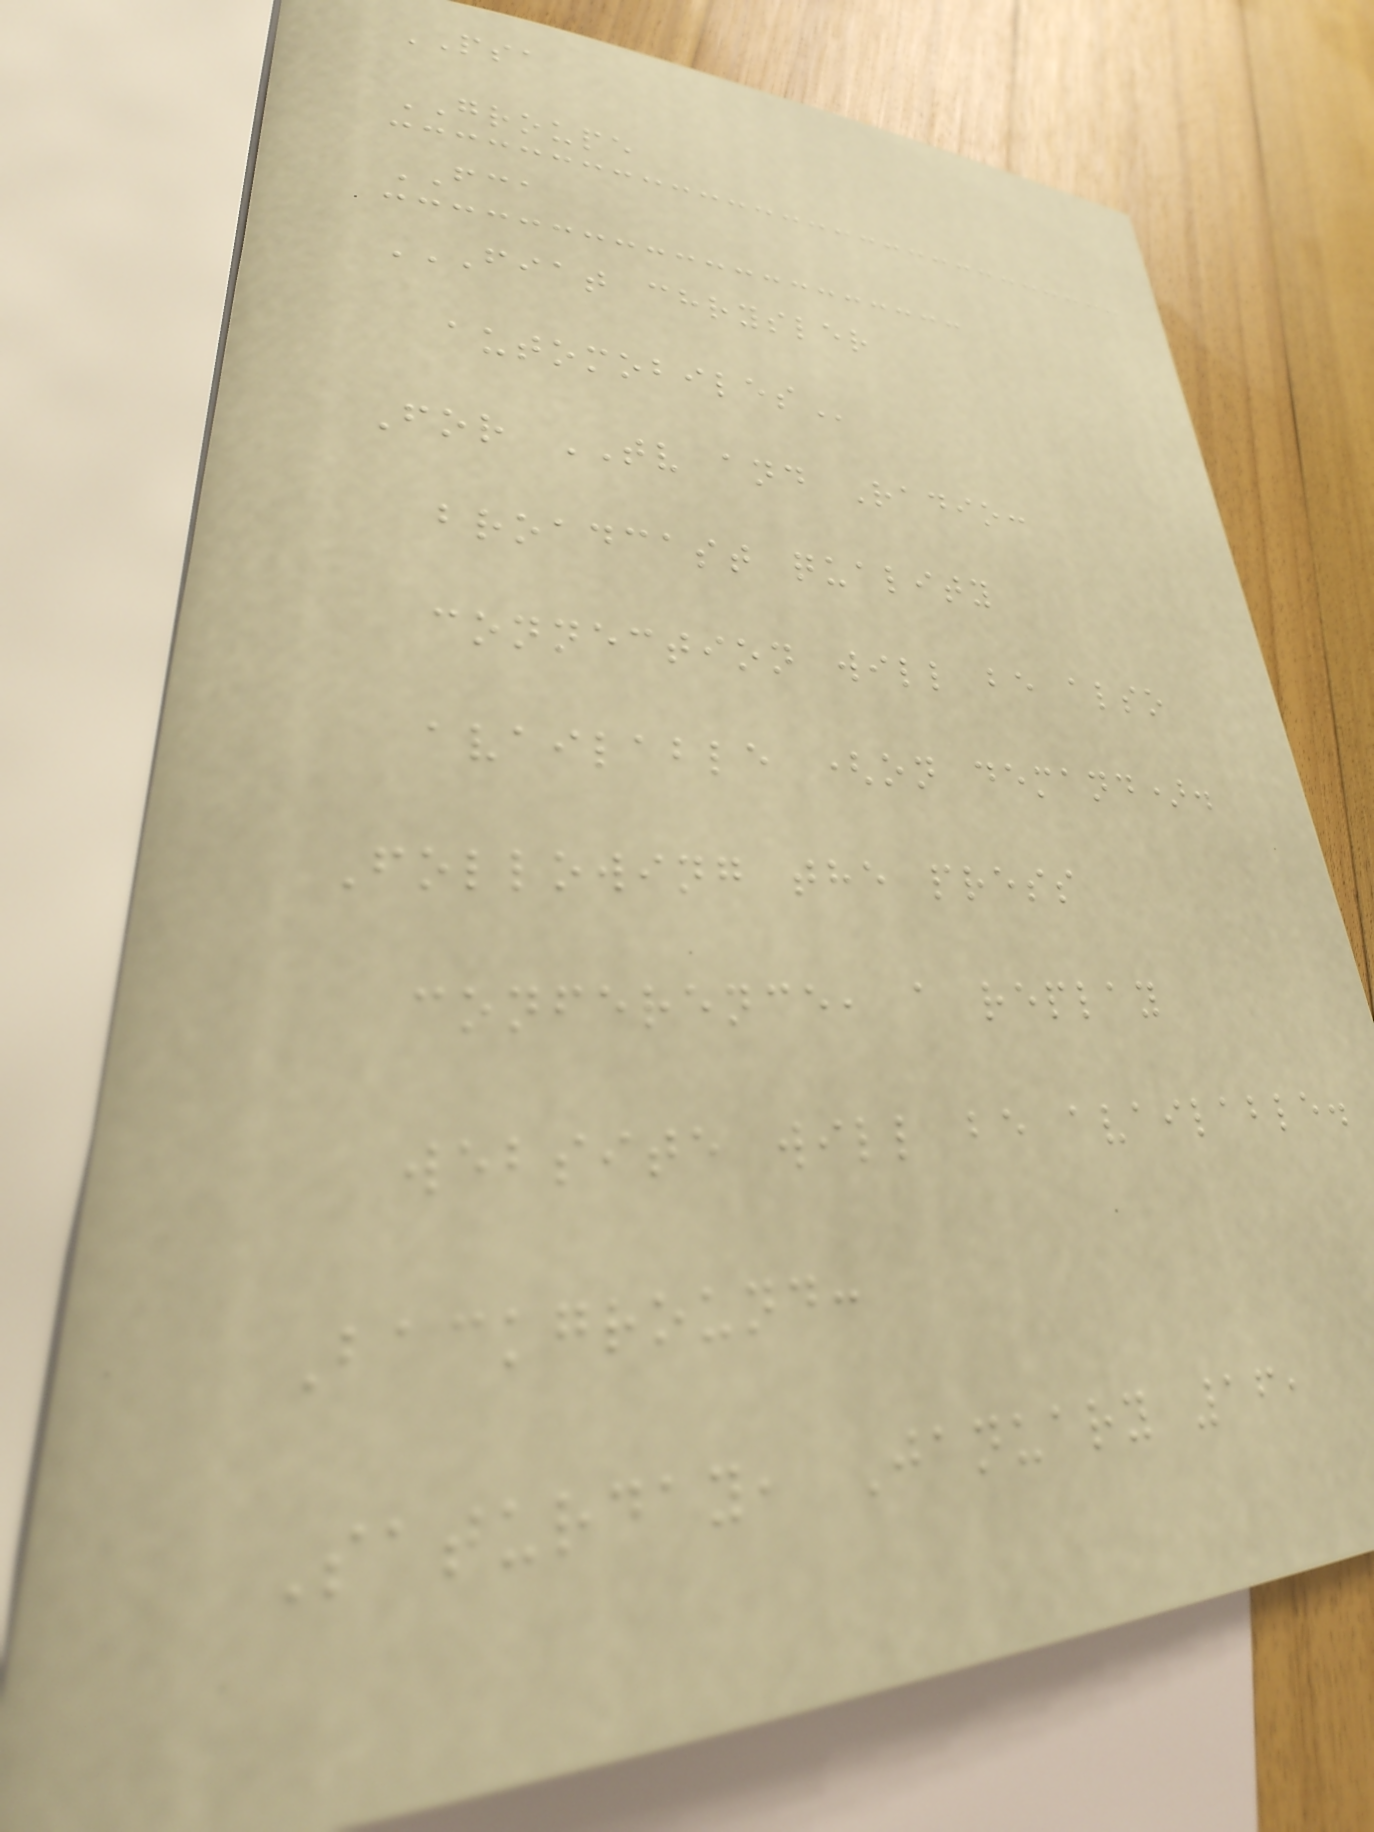PSA
GROUPE
FCA
FIAT CHRYSLER
AUTOMOBILES
For TV and Radio:
broadcast quality
connection will be also
available (on demand).
Following the press
conference, a replay
website will be available.
Background:
Saturday, January 16,
